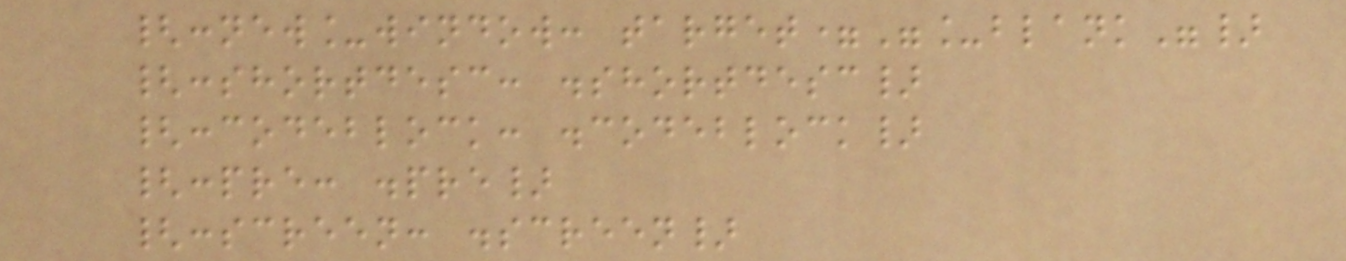{:new_window: target="_blank"}
{:shortdesc: .shortdesc}
{:codeblock: .codeblock}
{:pre: .pre}
{:screen: .screen}
